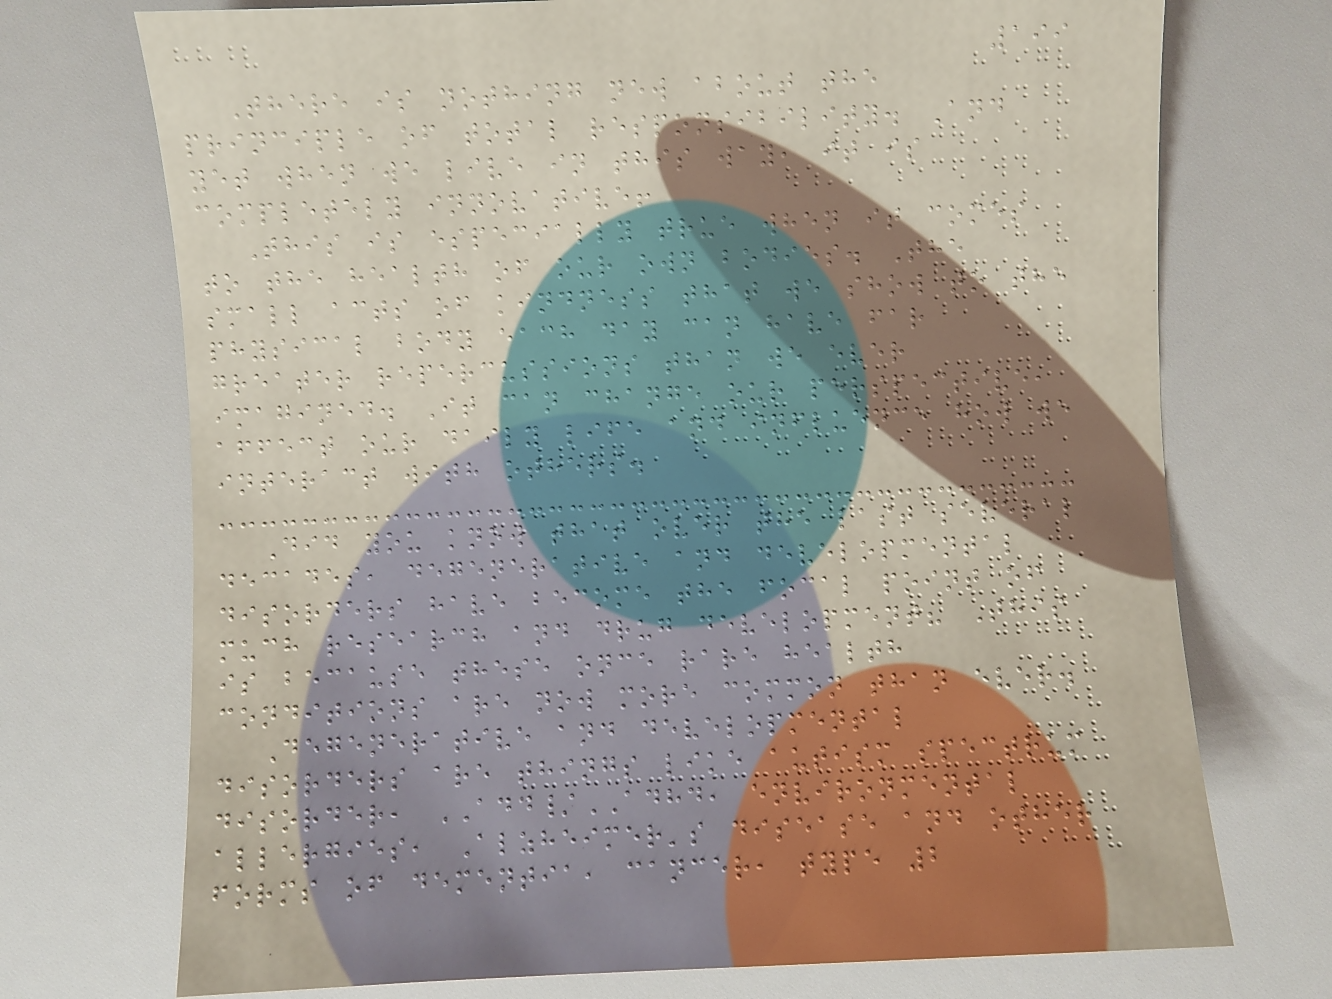199
There is nothing new about the
principle of total responsibility. And
yet when we live in this way, it is
completely innovative!
This is especially true when it comes
to the health of our own bodies. The
small acts of kindness that we show to the
physical body each day can have far
greater repercussions than we ever
imagined. It can change our perspective,
affect our daily life and influence how we
interact with others.
Did you know that over the last several
decades, degenerative and developmental
disorders have become the focal point of
much research and drug development? This
is because these once rare health
conditions are now more common than ever.
Degenerative and developmental
disorders are things like autism spectrum
disorder, ADD/ADHD, environmental
allergies, Alzheimer's disease and other
forms of dementia, cancer, type 2
